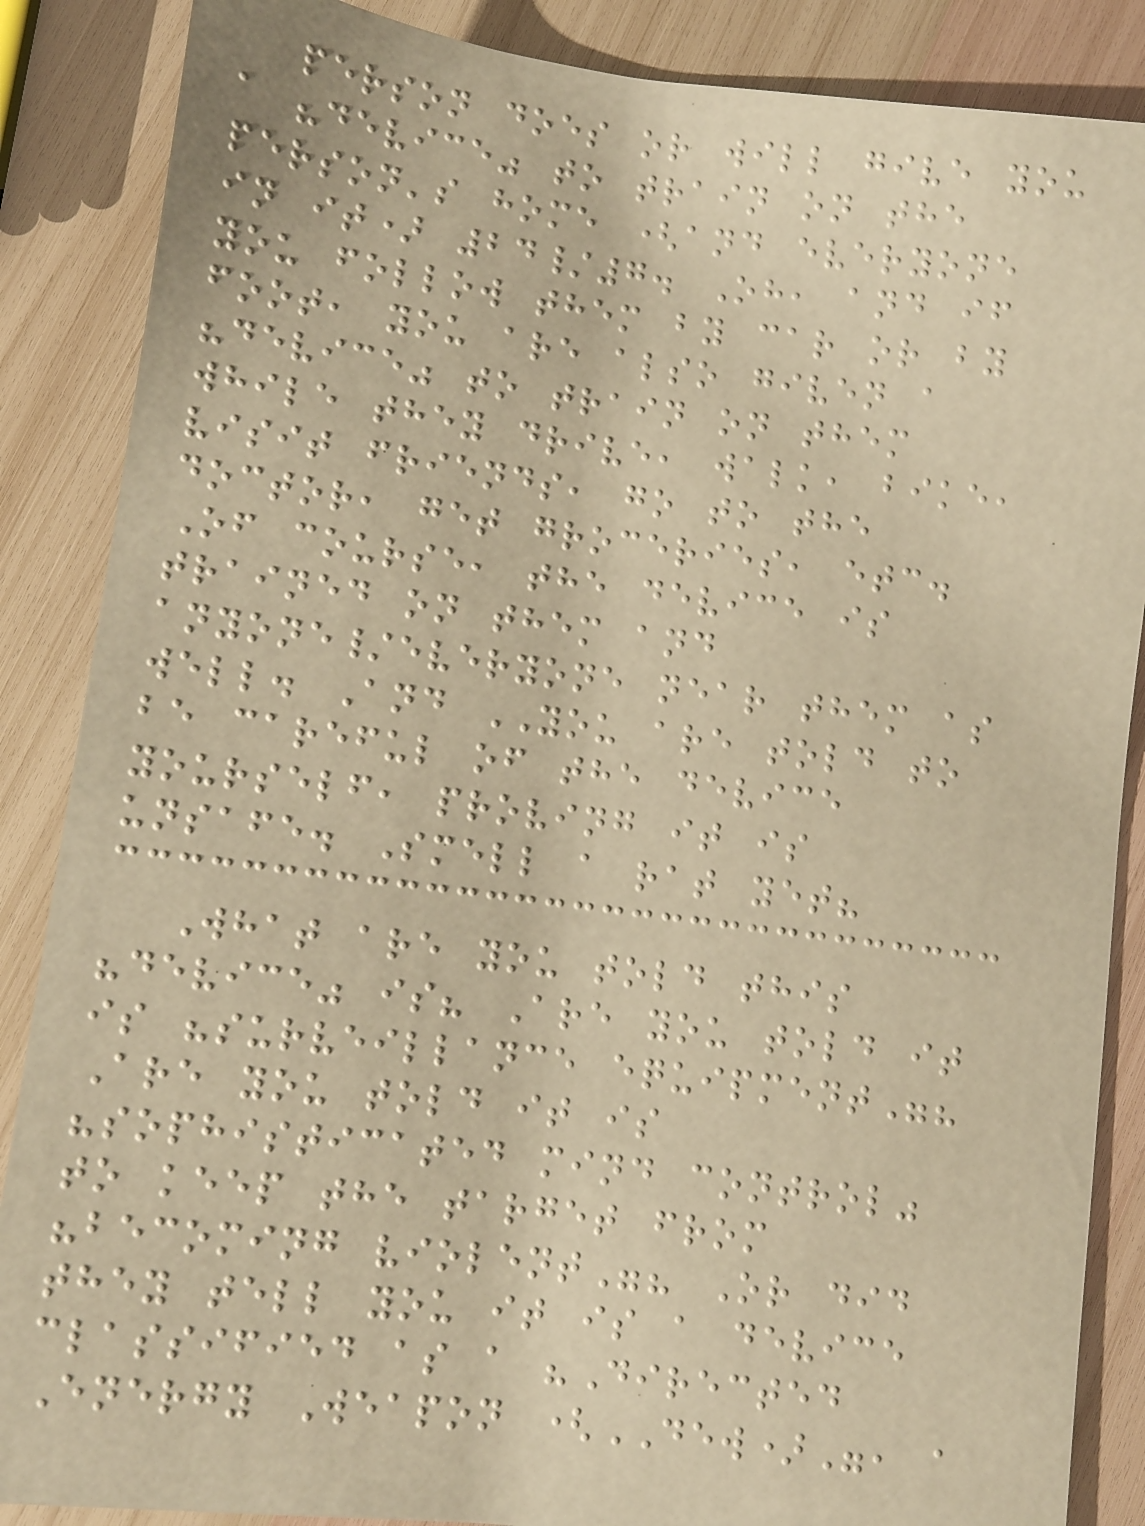person does or will give you
a "device" to train on the
person's home (and everyone
in it) 24/7. Oh, and if
you follow them by car or by
foot, you are also given a
"device" to train on them
while they drive, walk, bike,
visit friends, go to the
doctor, get groceries, etc.
Of course, the device is
trained on them and
anyone/everyone near them as
well. And YOU are told to
be careful of the device
yourself, proving it is
unsafe. Smell a rat yet?
What are you told this
"device" is? Are you told it
is "surveillance equipment"?
Are you told it is
"sophisticated mind control"
to keep the target from
"becoming violent"? Or did
they tell you it is a device
classified as a "Directed
Energy Weapon (DEW)", a
